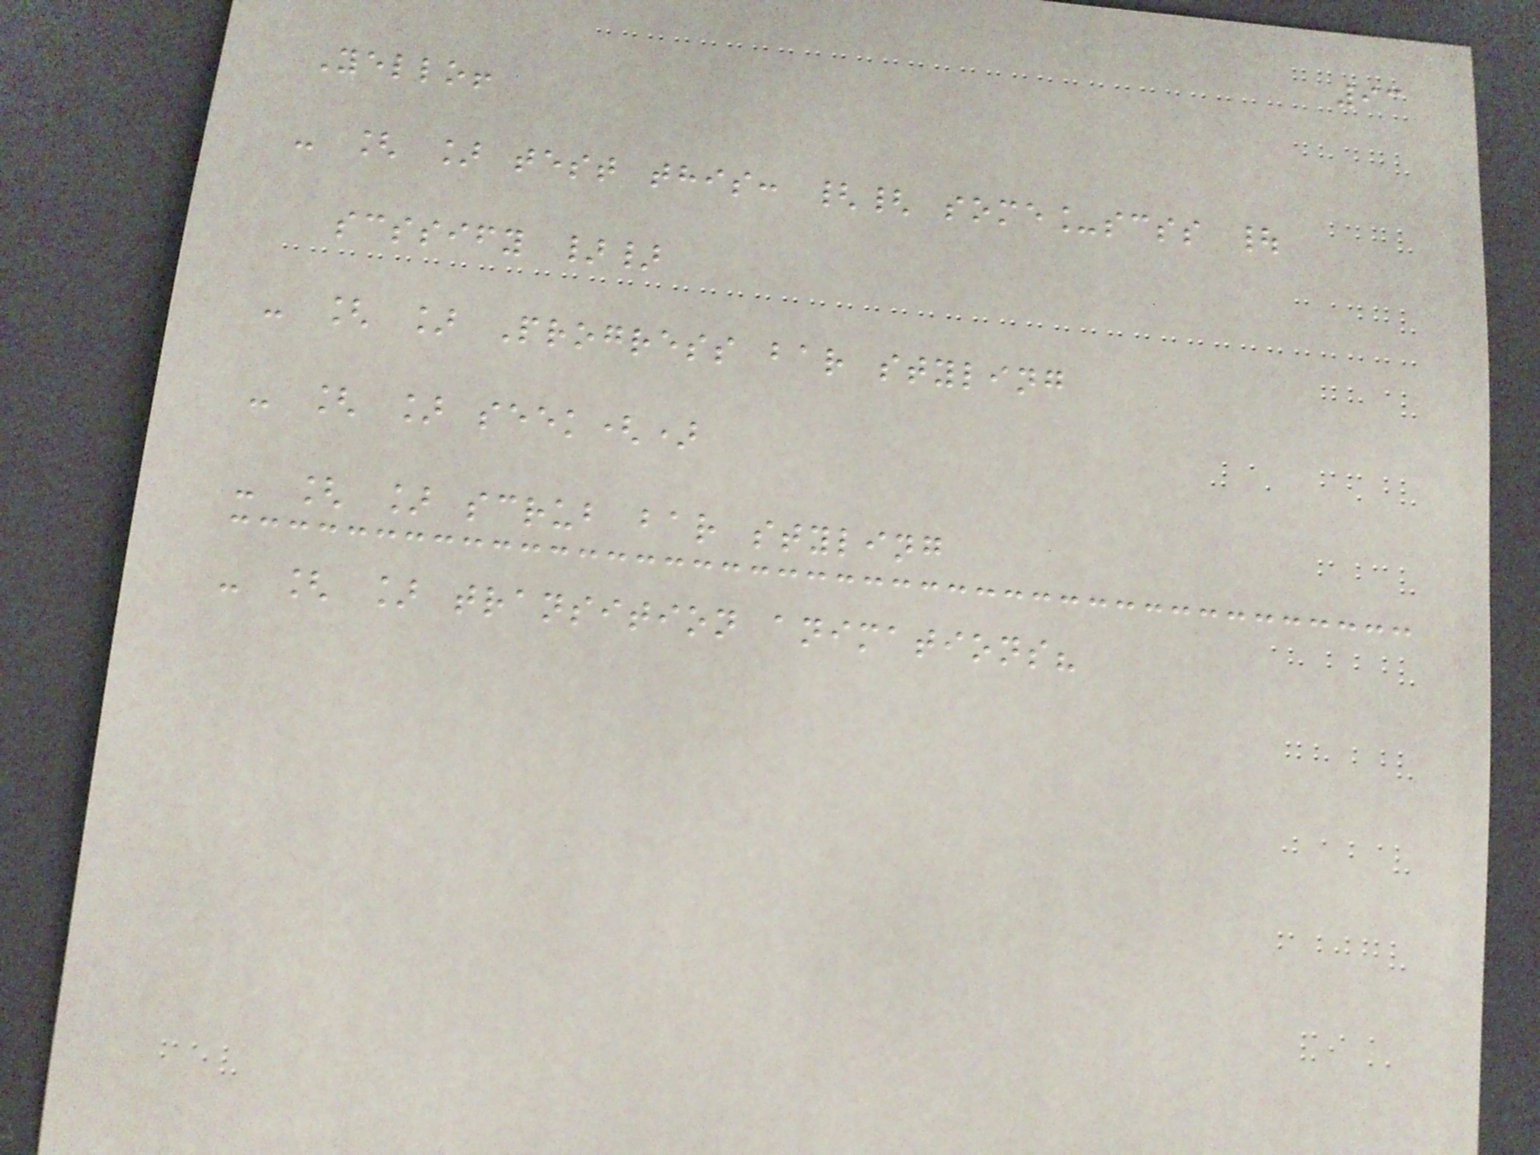93
Yello!
- [ ] test this: {{ some_scss |
scssify }}
- [ ] Progress bar styling
- [ ] seek()
- [ ] scrub bar styling
- [ ] transition animations?
